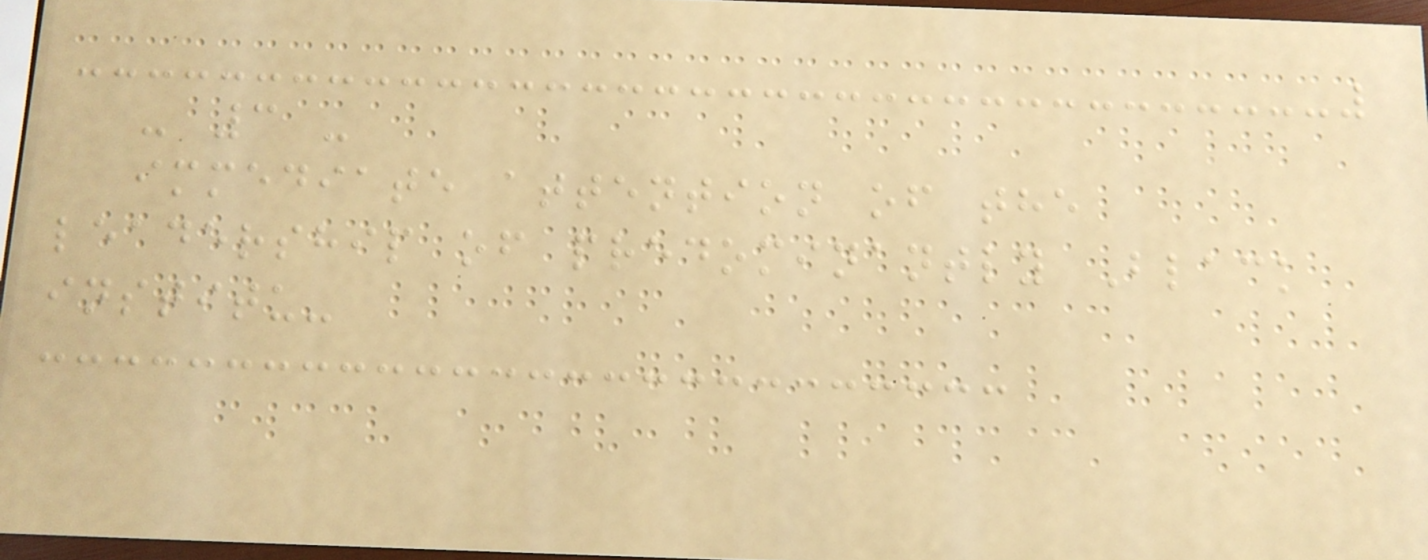- 3 -
immediate attention of the
leadership of predominantly Black
institu-
